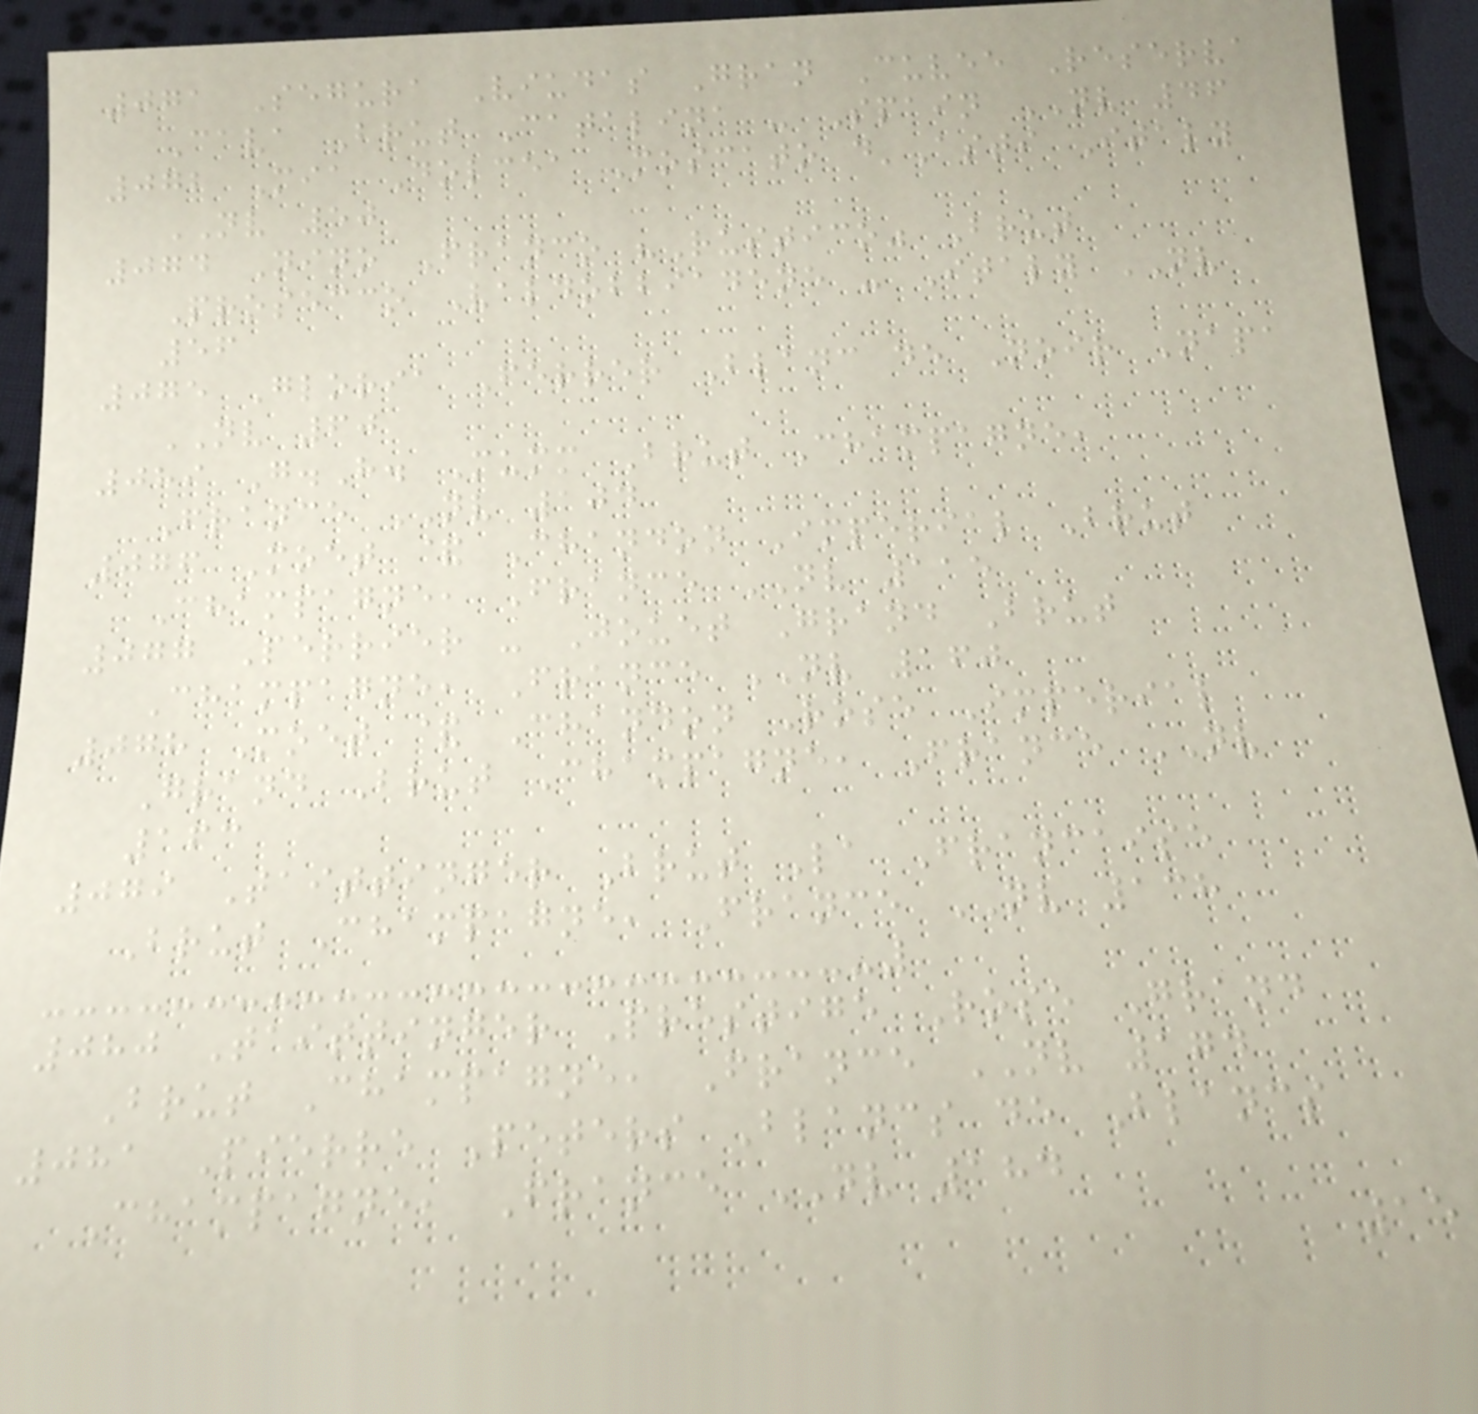071 Segura Viudas Gran Cuvee Reserva
Cava Brut Catalina - Spain NV 46
072 Mia Dolcea Moscato d'Asti Italy
NV 50
074 Nino Franco "Rustico" Brut
Prosecco Valdobbiadene - Italy NV
56
075 Gloria Ferrer Blanc de Noir Napa
NV 60
089 G.H. Mumm Brut Champagne,
France NV 104
076 Moet & Chandon Imperial Brut
Champagne, France NV 115
077 Perrier - Jouet Grand Brut
Champagne, France NV 160
078 Moet & Chandon Rose Imperial
Grand Brut Champagne, France NV
163
079 Taittinger Brut La Francaise
Brut Champagne, France NV 138
080 Taittinger Prestige Rose Grand
Brut Champagne, France NV 174
081 Pierre Peters Blancs de Blancs
Champagne, France NV 184
15
